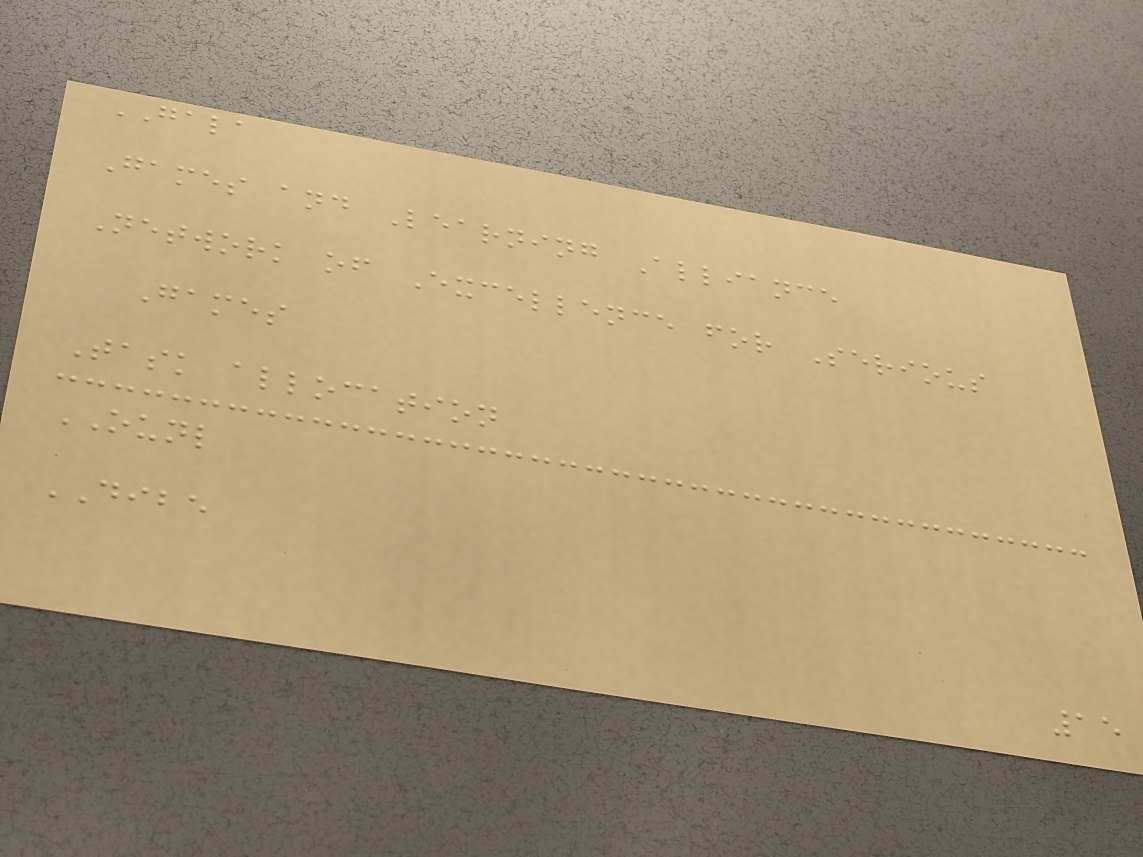GALA
Games and Learning Alliance
Network of Excellence for Serious
Games
Task allocation
OUNL
DIBE
15
